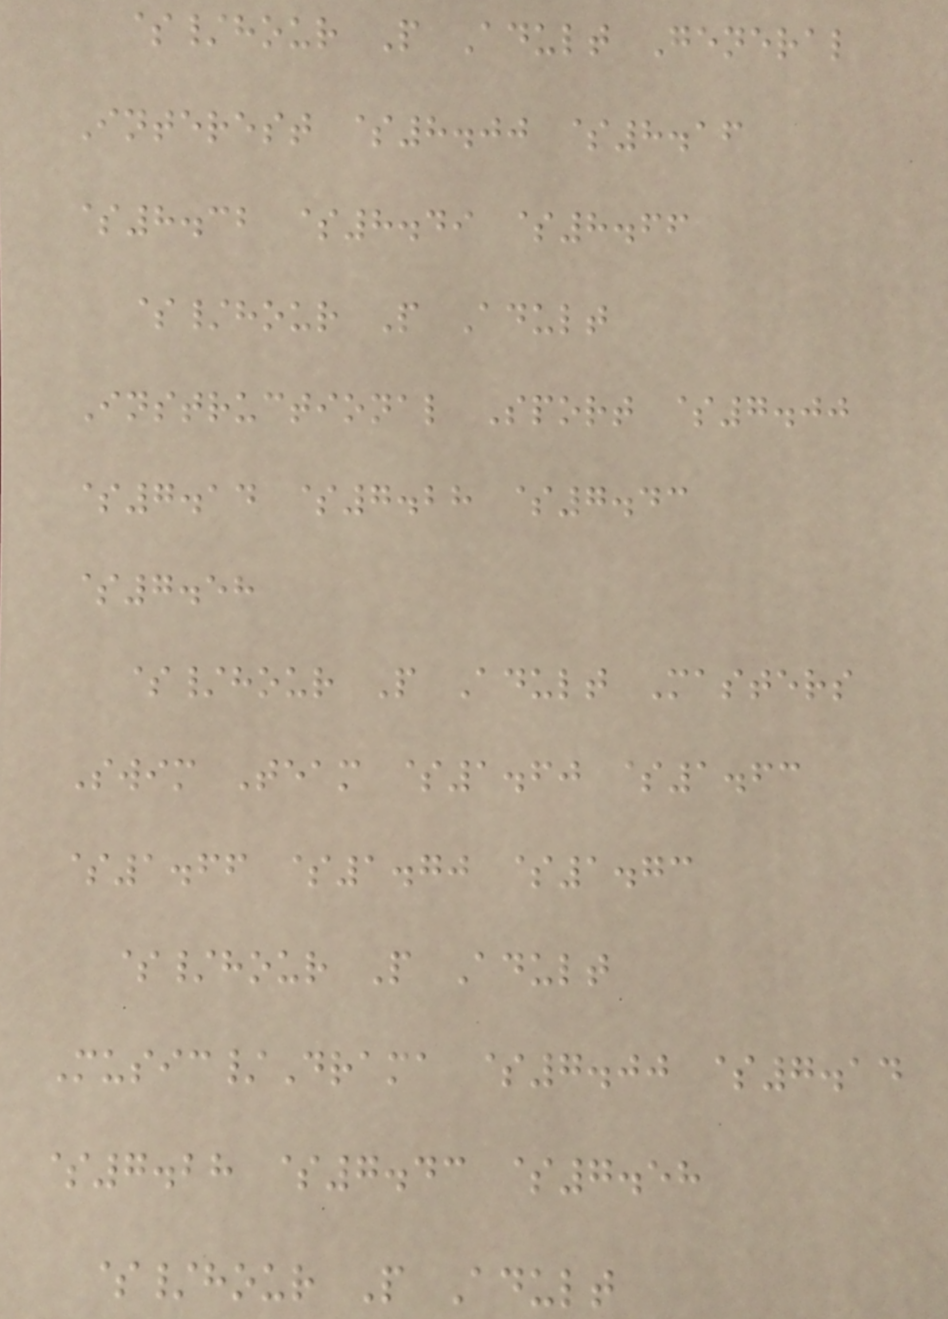$/hour P Adult General
Interest $8.00 $8.16
$8.32 $8.49 $8.66
$/hour P Adult
Instructional Sport $7.00
$7.14 $7.28 $7.43
$7.58
$/hour P Adult Masters
Swim Team $1.60 $1.63
$1.66 $1.70 $1.73
$/hour P Adult
Music/Drama $7.00 $7.14
$7.28 $7.43 $7.58
$/hour P Adult
